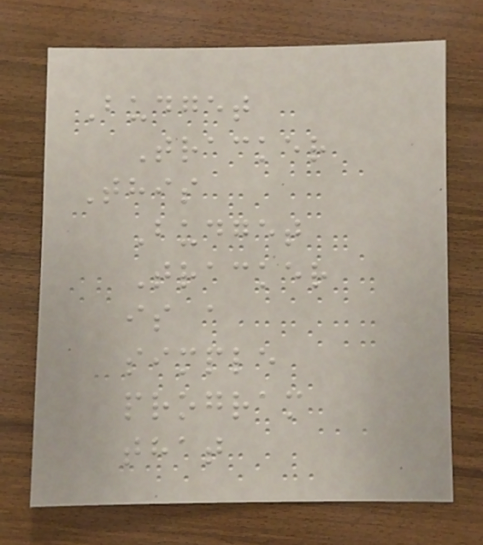Budget
Tracker
This
Budget
Tracker
is a
simple
program
that
